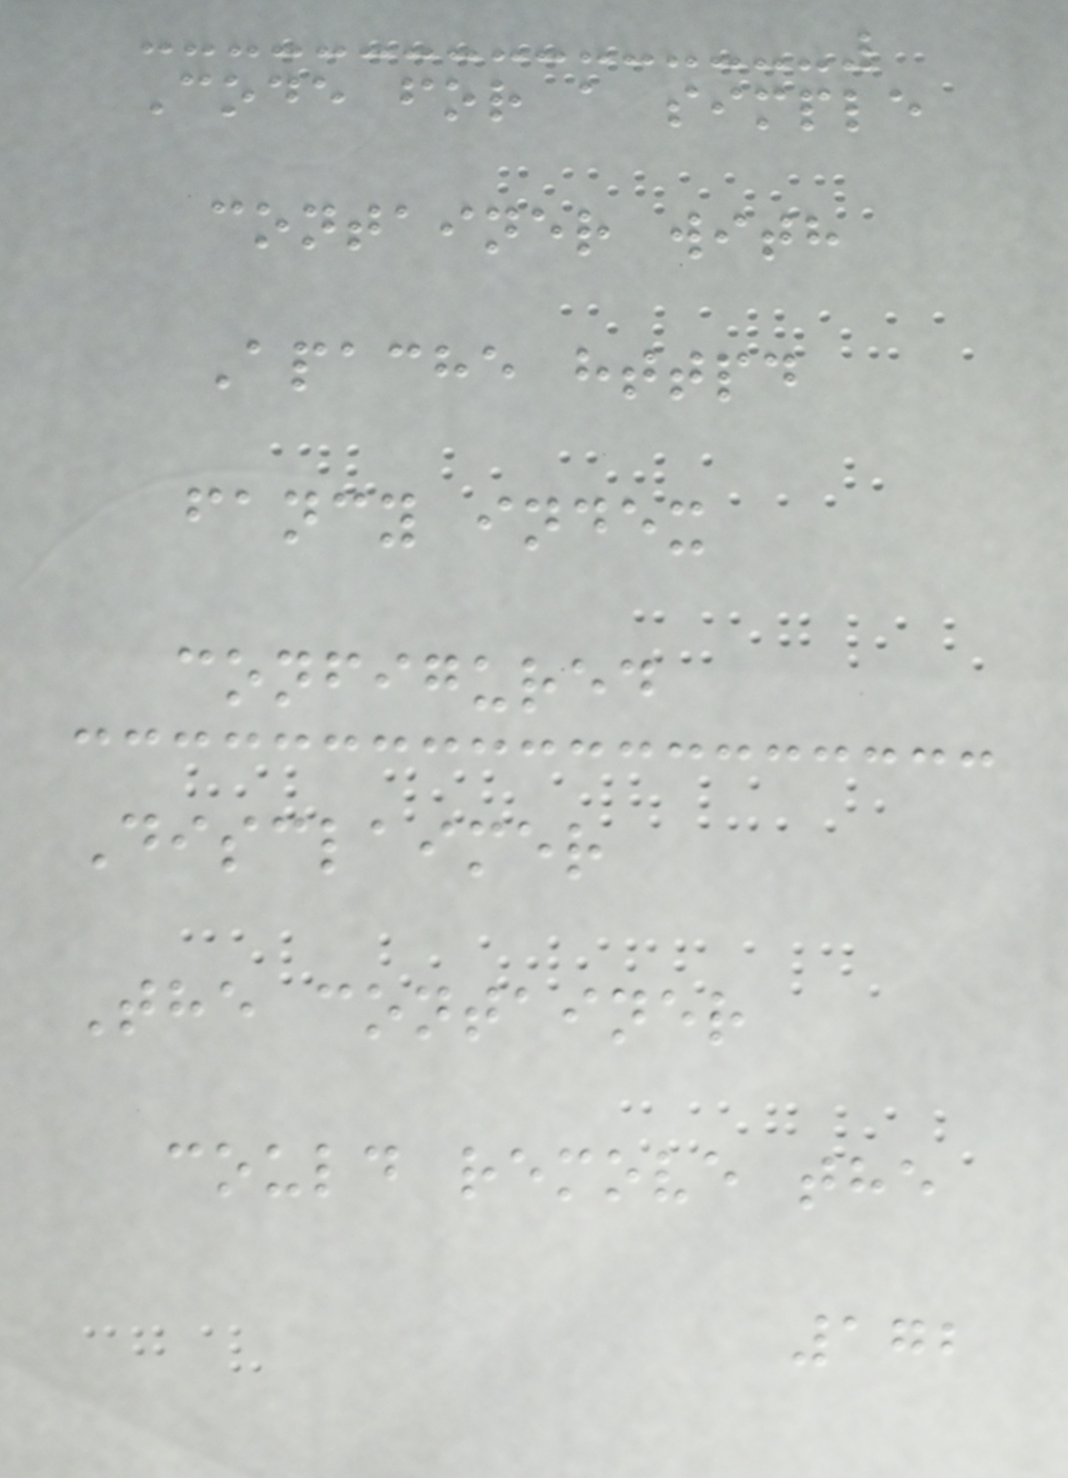Code for a simple
container with
Apache httpd
fancy index
configured
Disclaimer
The container
could remove the
172
